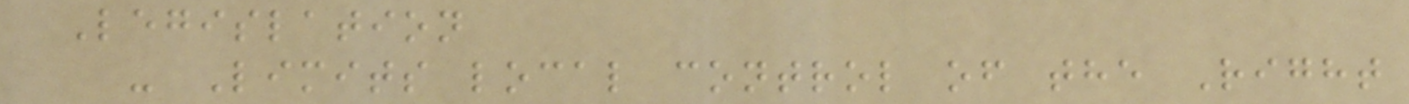Legislation
- Limits local control of the Right
